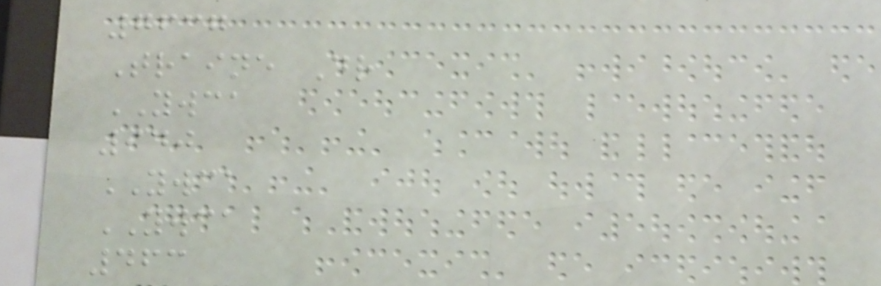7637
Traine Dr
YWCA
940
YWCA
YWCA
463
